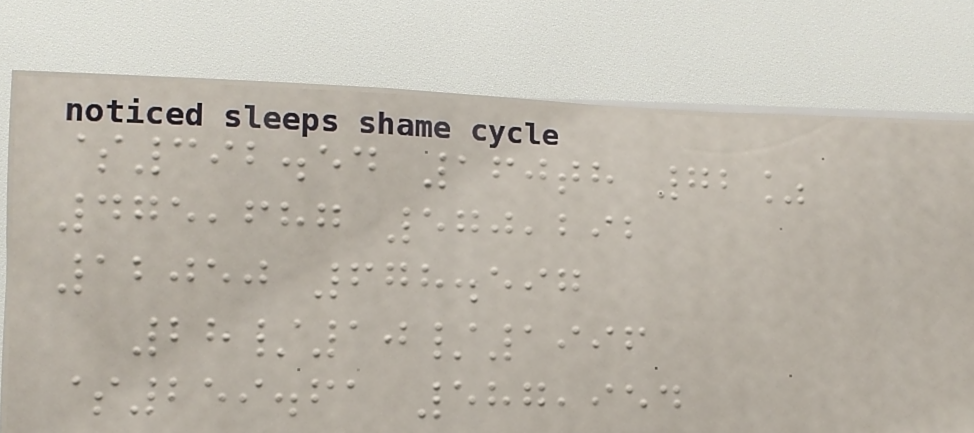$392.54 160th 72%
475,687 570,292
12050 678.597
28/10/1996
$259.61 587,954
